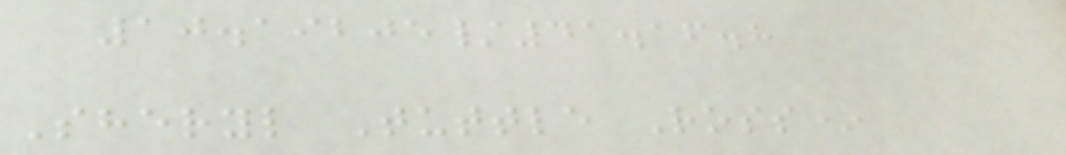10.19205/41.16.8
Sheryl Tuttle Ross*
